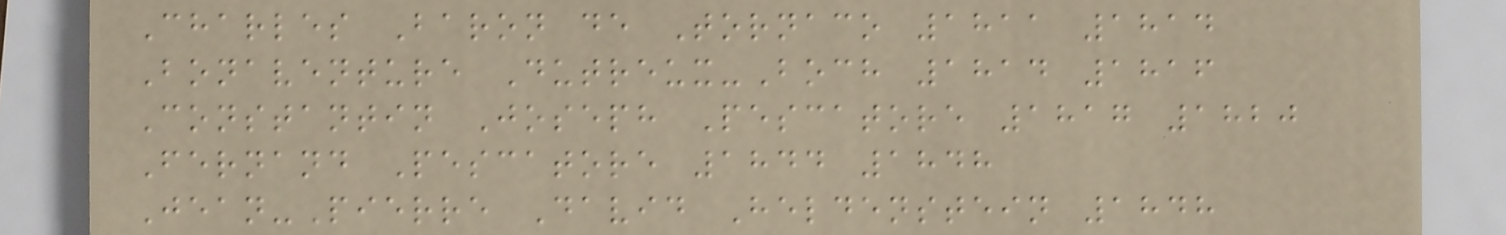Charles Baron de Tornaco 1811 1814
Bonaventure Dutreux-Boch 1814 1816
Constantin Joseph Pescatore 1817 1820
Fernand Pescatore 1844 1848
Jean-Pierre David Heldenstein 1848
